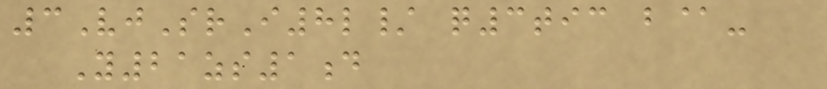3VjSrI8l/ q3tic b@-
Y21zs1d
